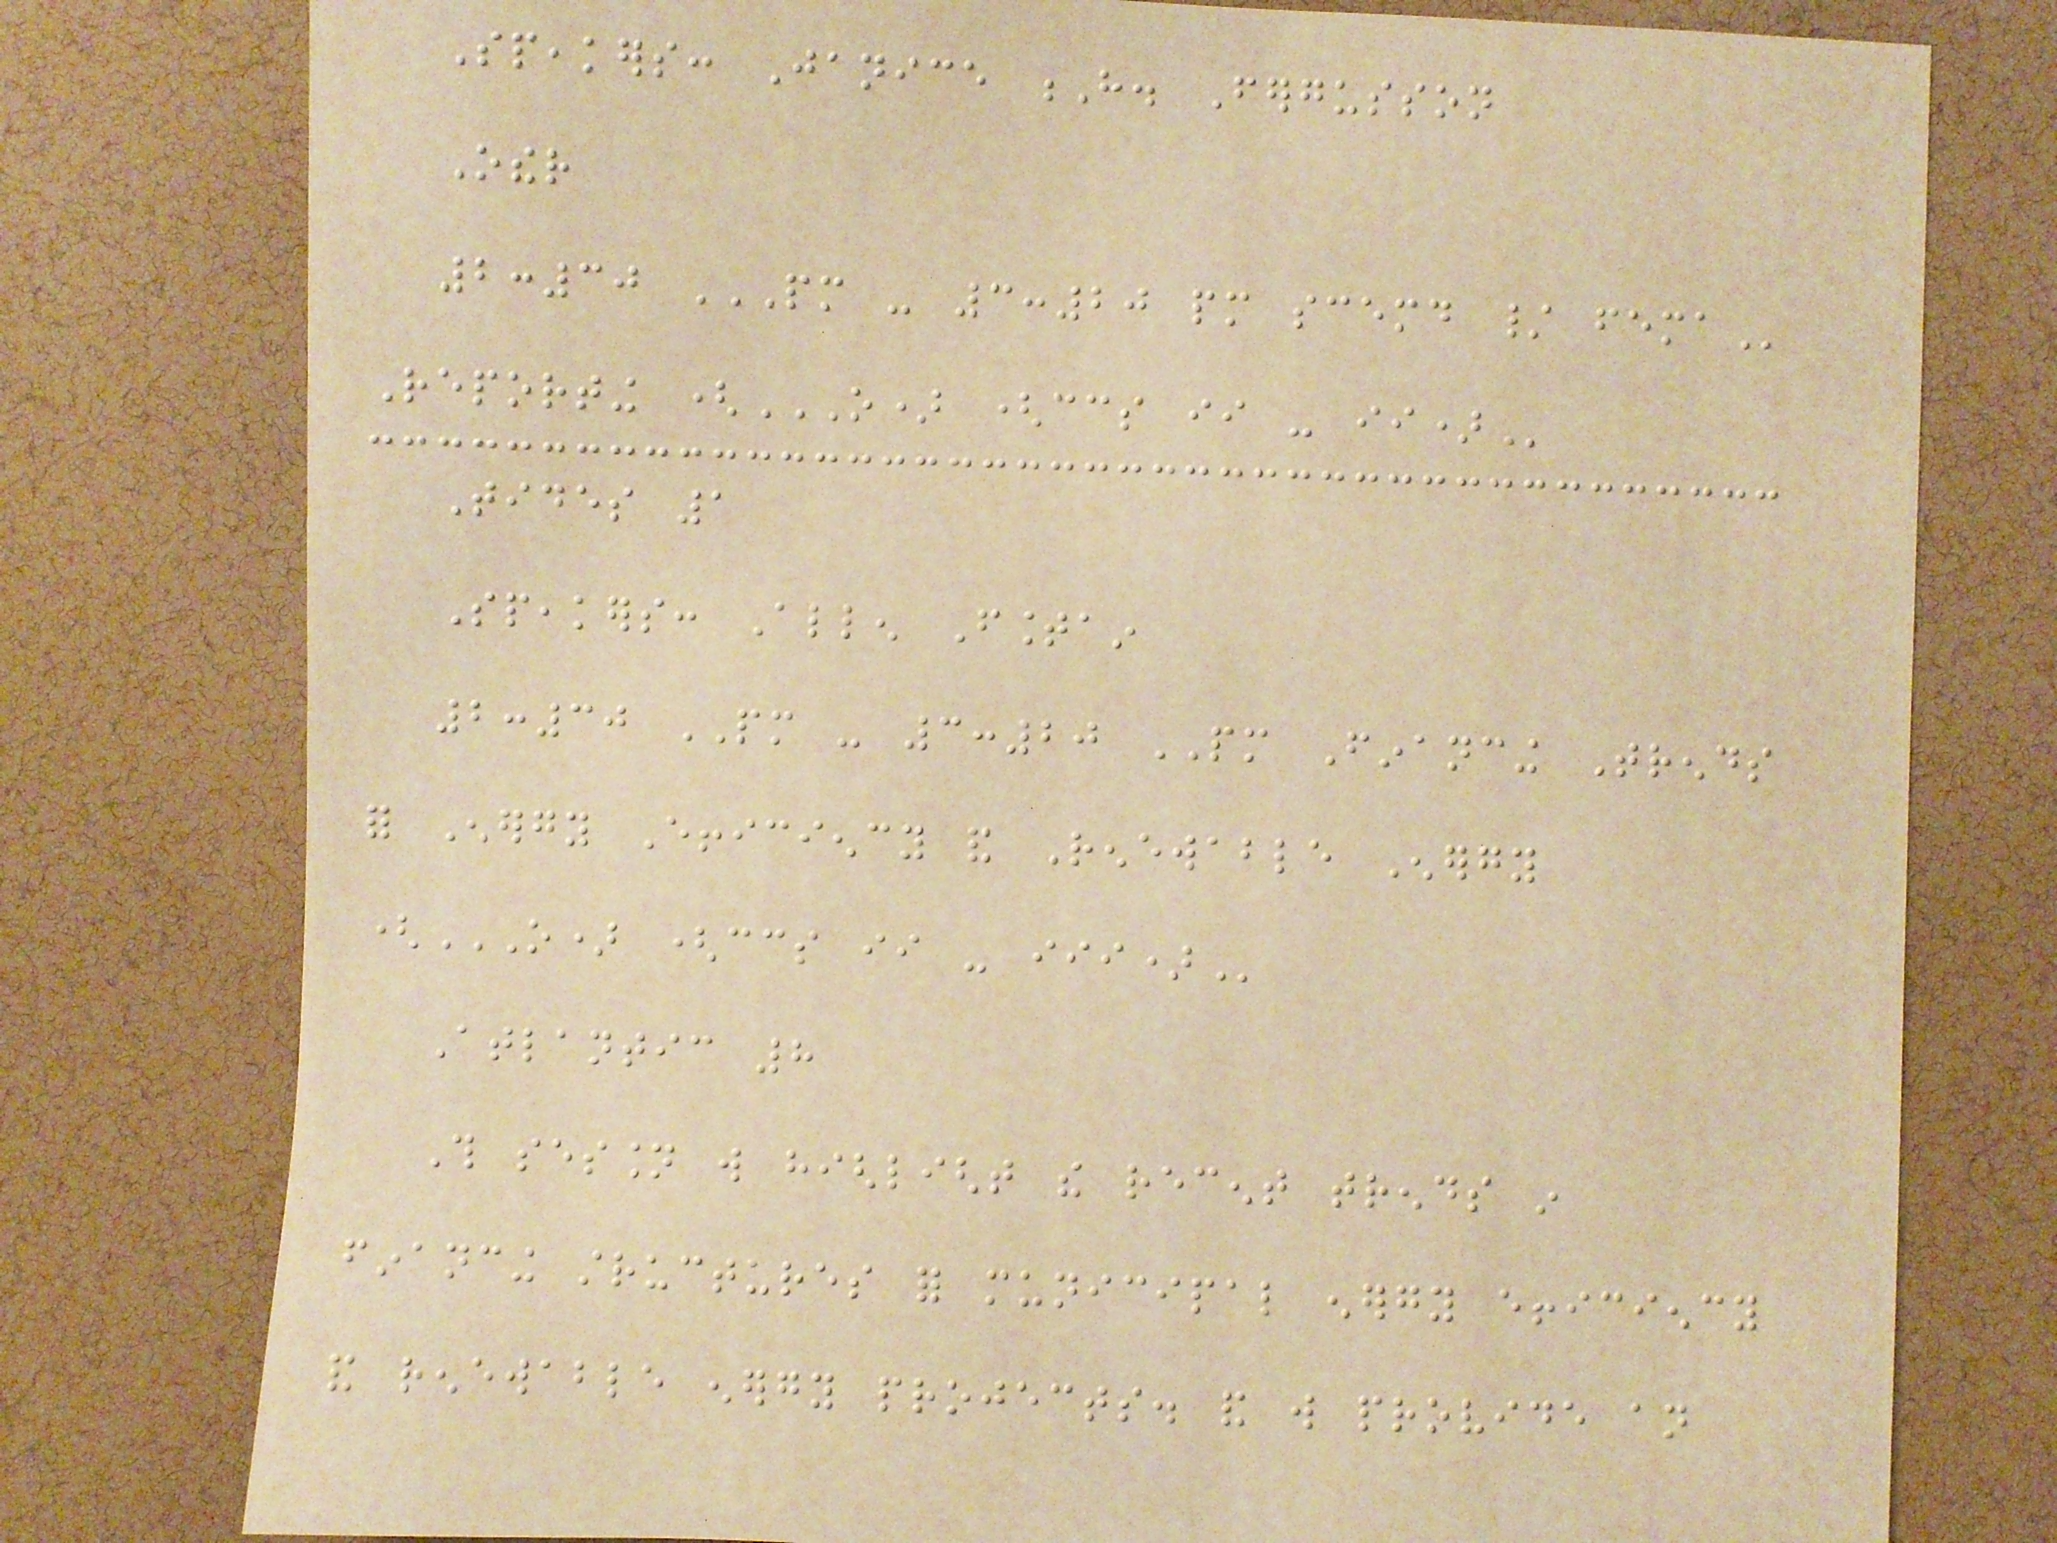Speakers: Janice H. Fergusson
Other
2:30 PM - 3:20 PM SCEMD / FEMA
Reporting (O) (CCS II - II)
Tides 1
Speakers: Allen Fountain
2:30 PM - 3:20 PM Financing Trends
for Energy Efficiency and Renewable Energy
(O) (CCS II - III)
Atlantic 8
This session will highlight the recent trends in
financing structures for municipal energy efficiency
and renewable energy projects. and will provide an
